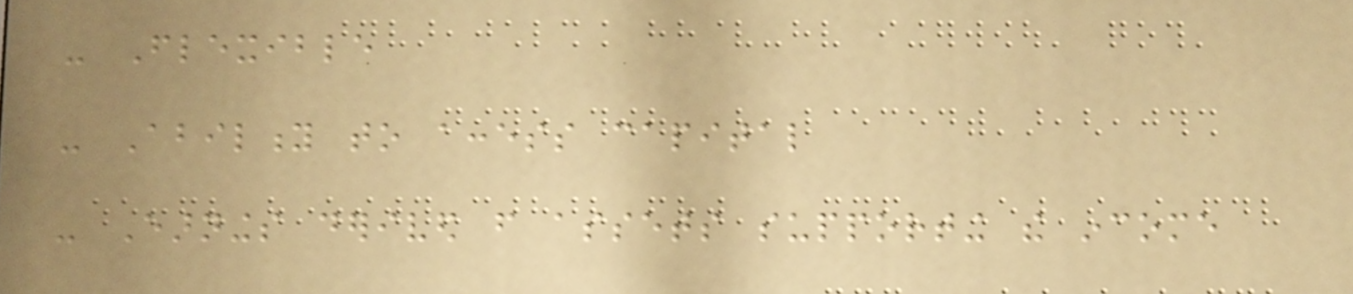- Flexible
- Ability to access capital
- Earnings derived from assets supporting the income
